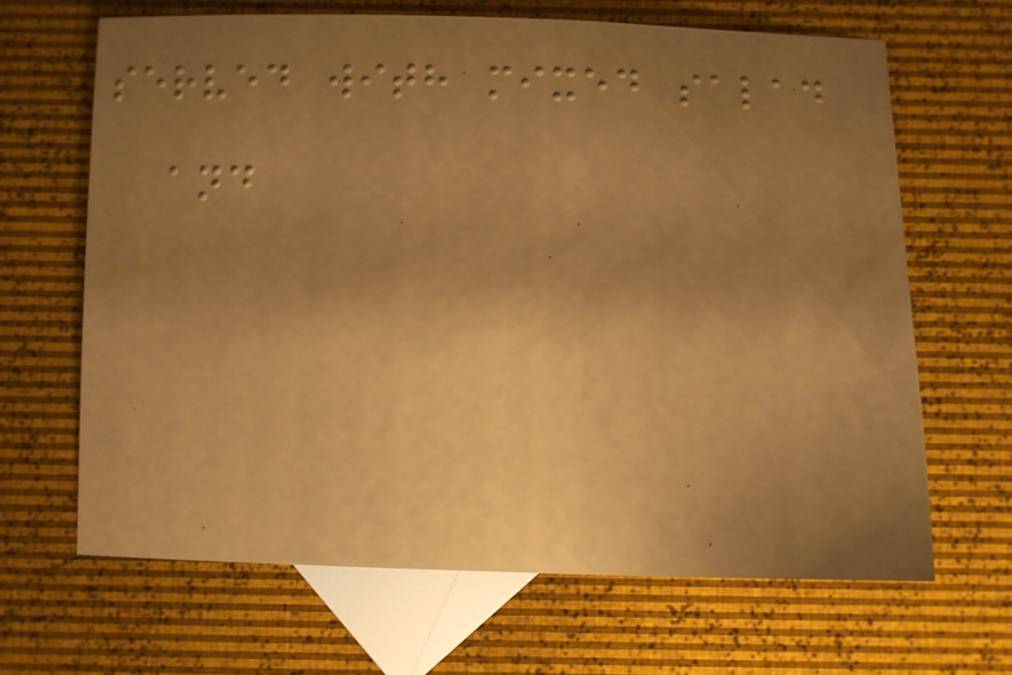served with mixed salad
and
